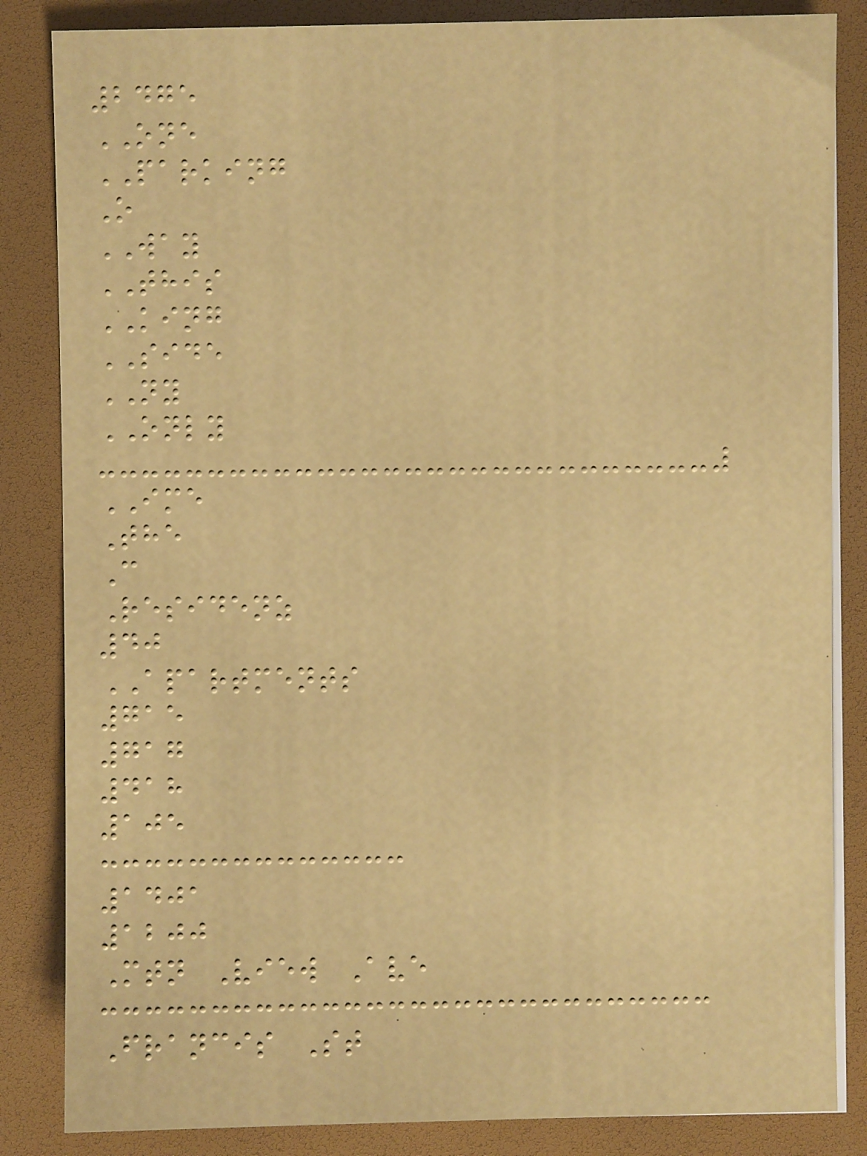2475
ONE
PARKING
O
WAY
THIS
KING
SIDE
NY
ONLY
IME
The
C
Residenz
40
APARTMENTS
715
717
418
105
1401
1200
Mtn View Ave
Francis St
